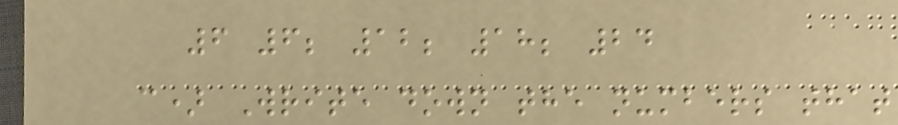6 6; 12; 18; 24
c) Write down the numbers that
